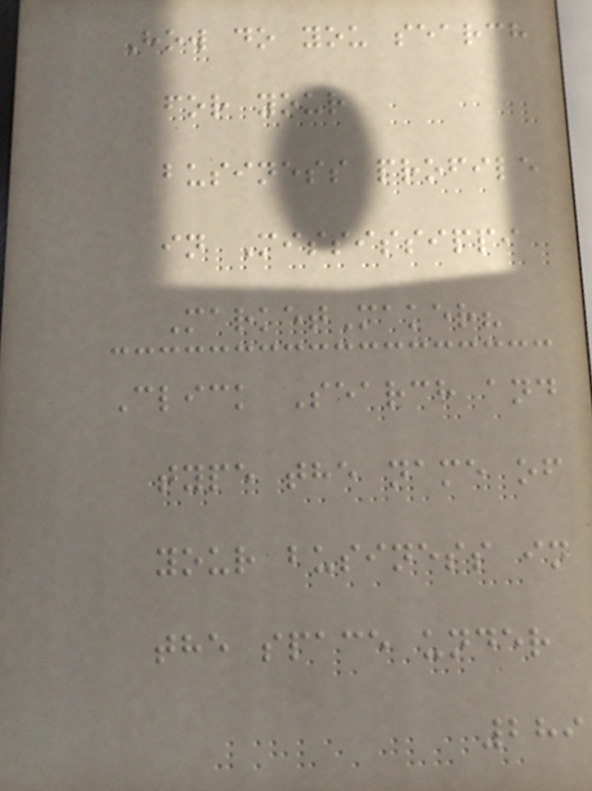How do you search
for your
business profile
in Mississippi
MarketMaker?
Click Search and
type the name of
your business in
the space under
289
